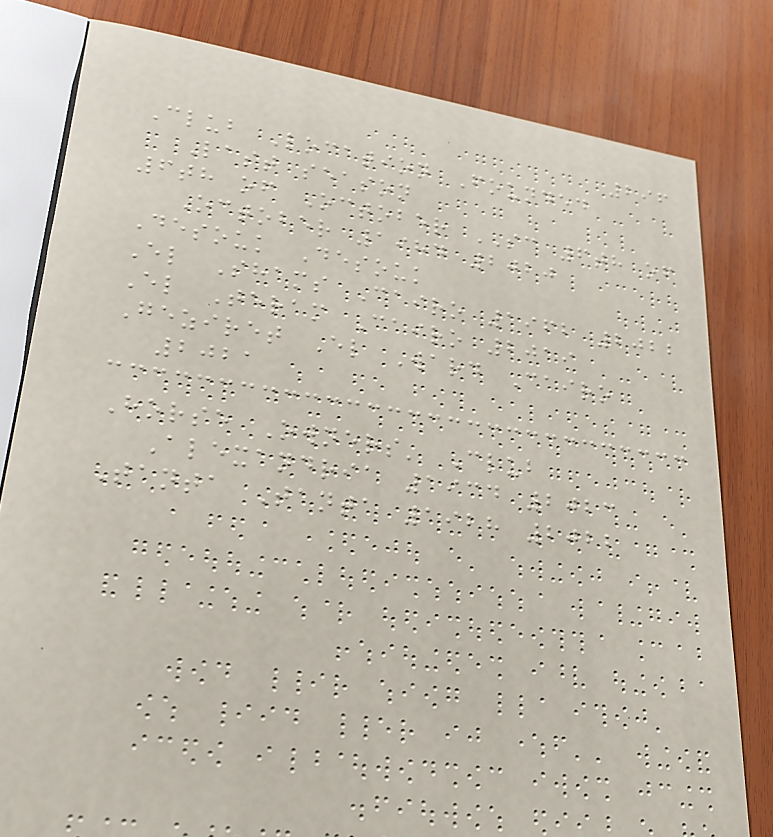296
Club Location Founded
Last season
6th of October SC 6th of
October 1984 2020
Desouk Desouk
El Shams Cairo 1962 2022
El Teram Cairo 2019
Geziret El Ward Cairo
2021
Horse Owners' Club
Alexandria 1934 2023
Tanta Tanta 1928 2022
